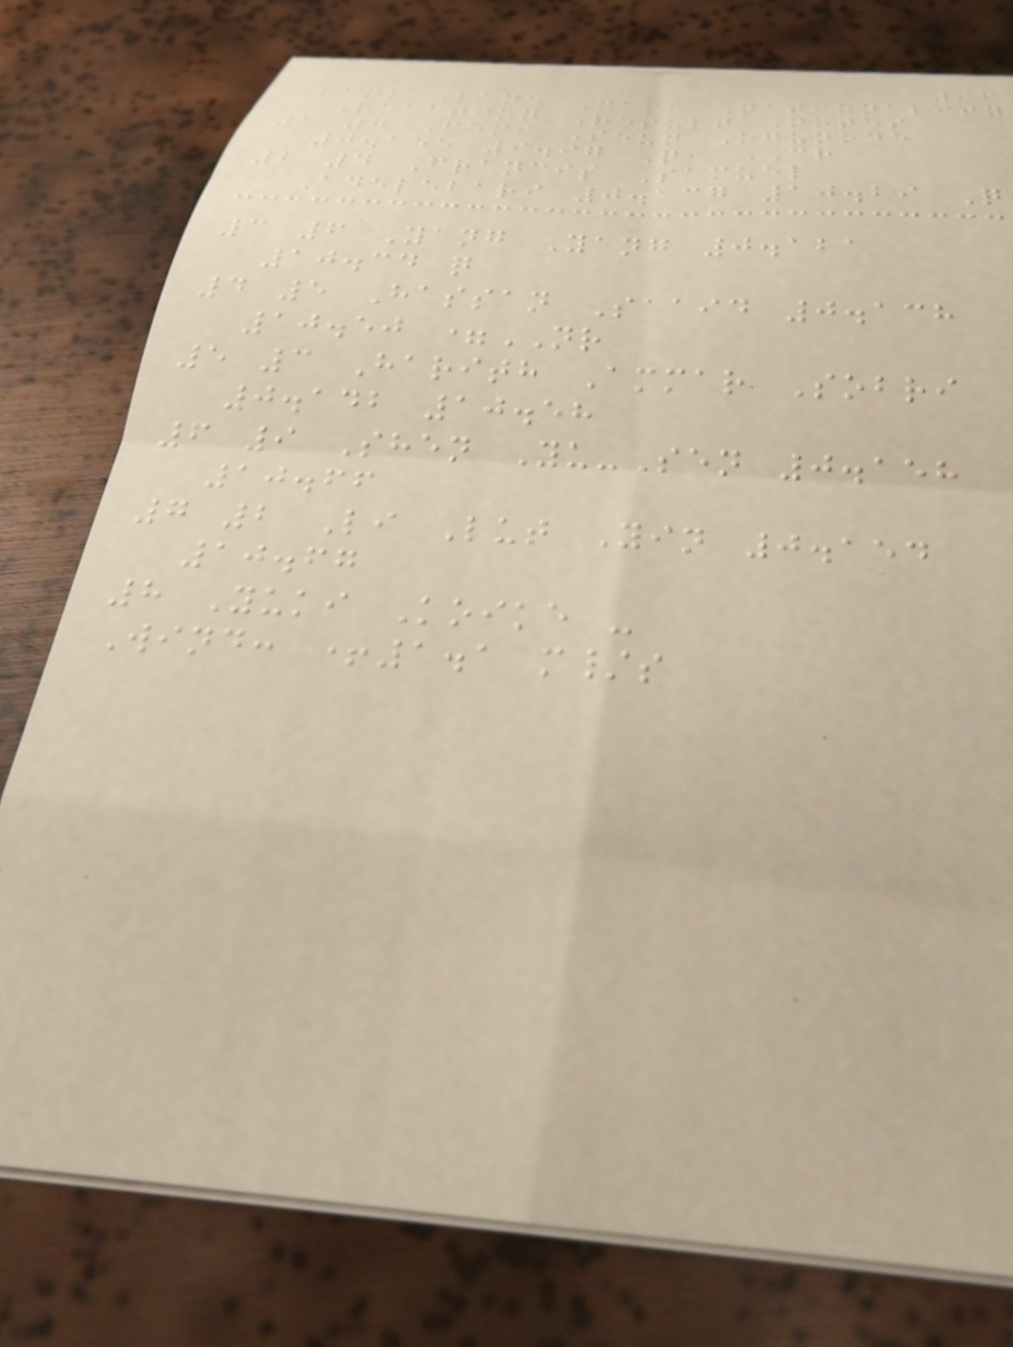96
Rank Lane Name Nationality
Reaction Result Notes
1 7 Femi Seun Ogunode
0.155 9.97 Q, CR
2 4 Francis Samuel
Adelebari 0.137 10.29 Q
3 6 Yang Yang 0.121
10.34 q
4 5 Hassan Saaid 0.138
10.50 =NR
5 3 Harith Ammar Sobri
0.142 10.58
6 9 Shen Yu-Sen 0.158
10.66
7 2 Li Lut Yin 0.154
10.67
8 Yuki Koike -
Wind: +1.1 m/s
